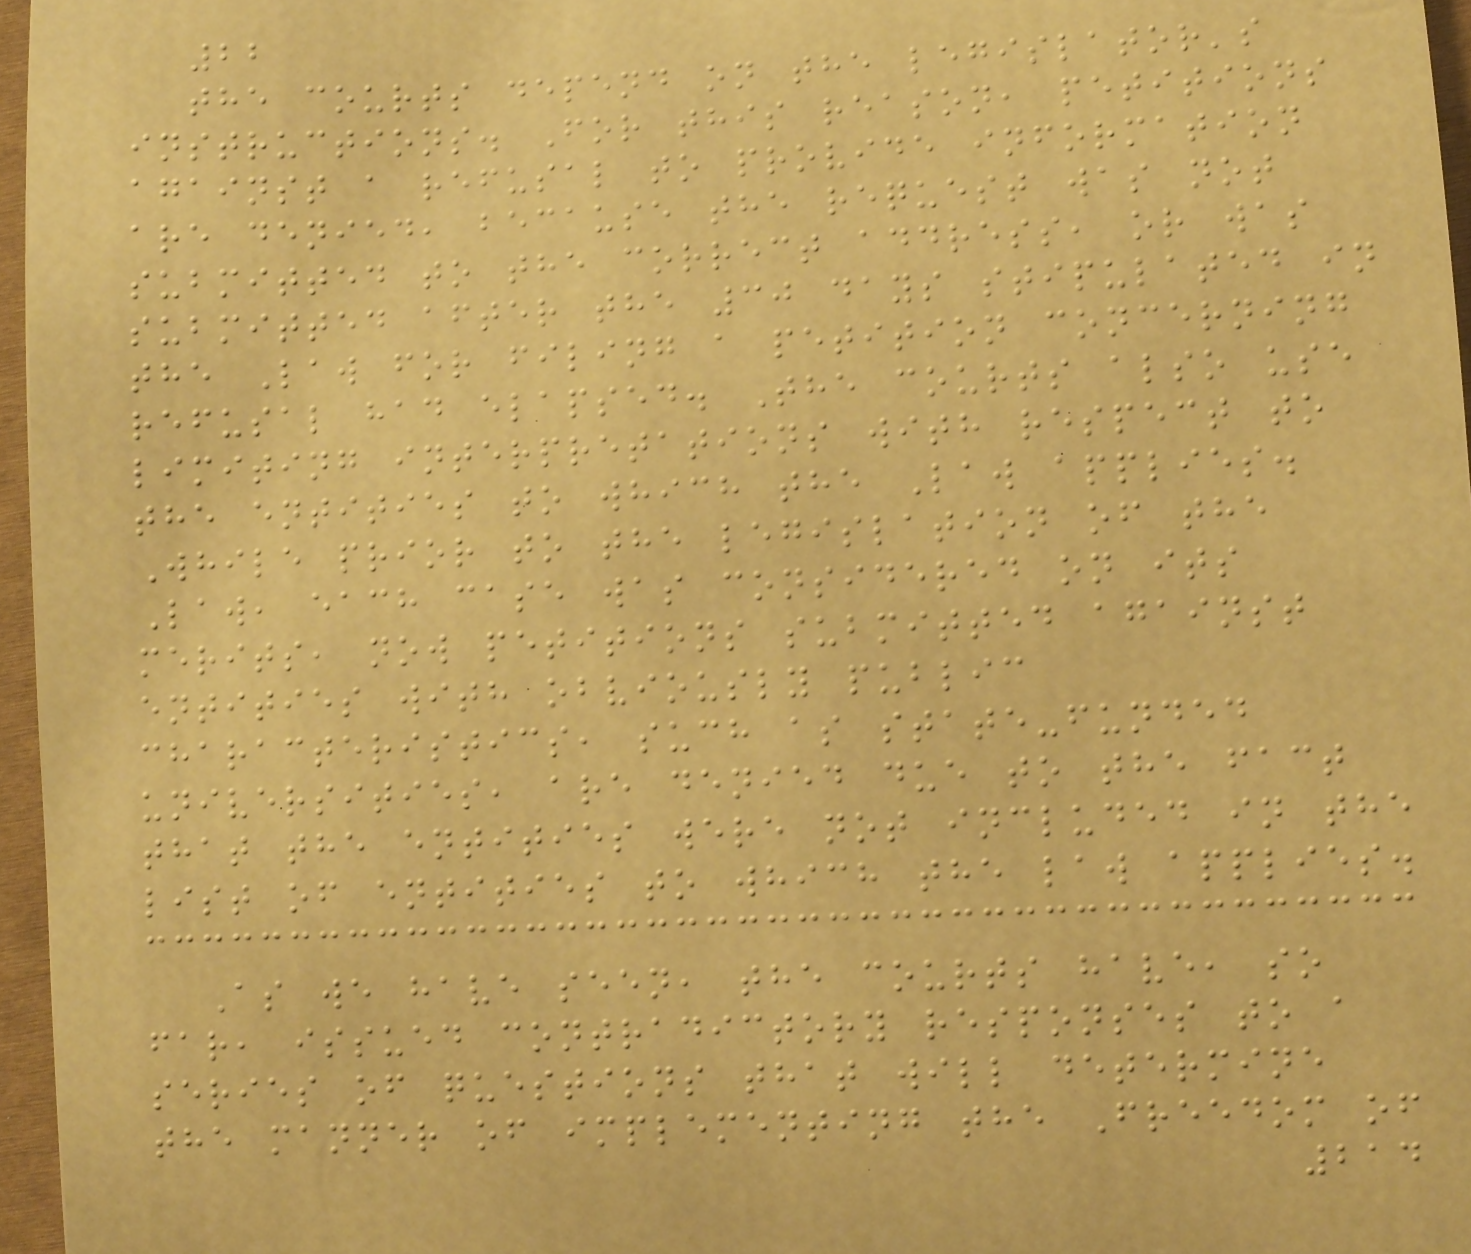22
the courts depend on the legislator's
instructions. For this reason, petitions
against a refusal to provide information
are denied, because the request was not
submitted to the correct address, or was
submitted after the 30 days stipulated in
the Law for filing a petition concerning
refusal had elapsed. The courts also use
limiting interpretations with respect to
the entities to which the Law applies.
While prior to the legislation of the
Law, each case was considered on its
merits, now petitions submitted against
entities with obviously public
characteristics, such as state-funded
universities, are denied due to the fact
that the entities were not included in the
list of entities to which the law applies.
As we have seen, the courts have, so
far, issued contradictory responses to a
series of questions that will determine
the manner of implementing the Freedom of
214
